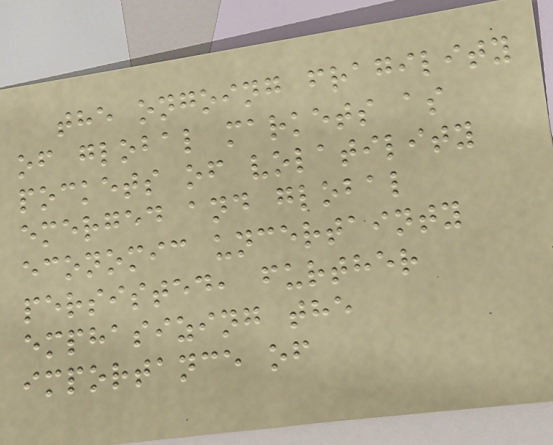the ongoing fragility
of global markets as
pockets of volatility
emerged and global
economic uncertainty
persisted, further
emphasizing the
importance of
